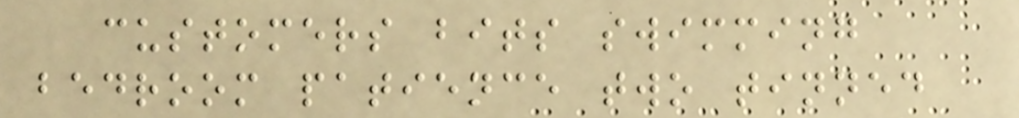customers bits swimming
bedroom patience two tinned
